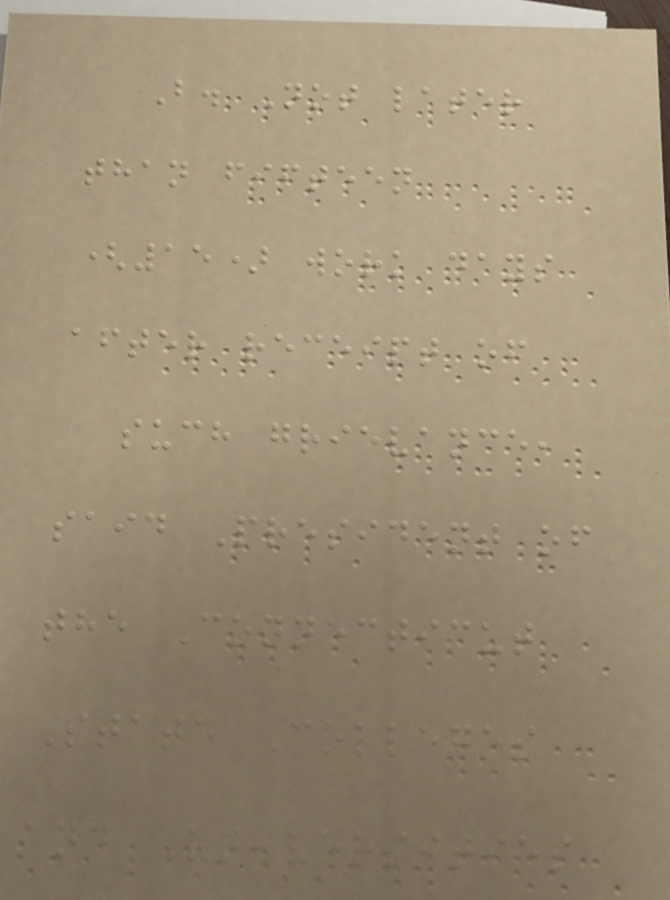B. Not later
than fifteen
(15) work days
after receipt of
such grievance,
said President of
the Connecticut
State Colleges
and Universities
